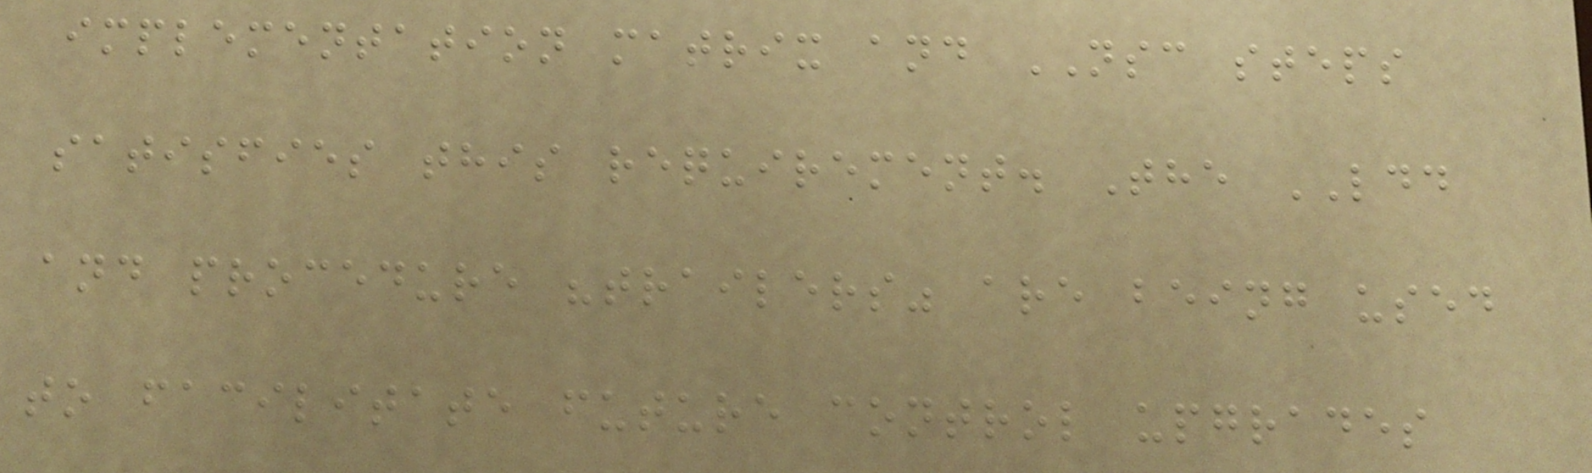implementation matrix and NSC steps
satisfies this requirement. The LDD
and procedure "trailers" are being used
to facilitate future control upgrades
